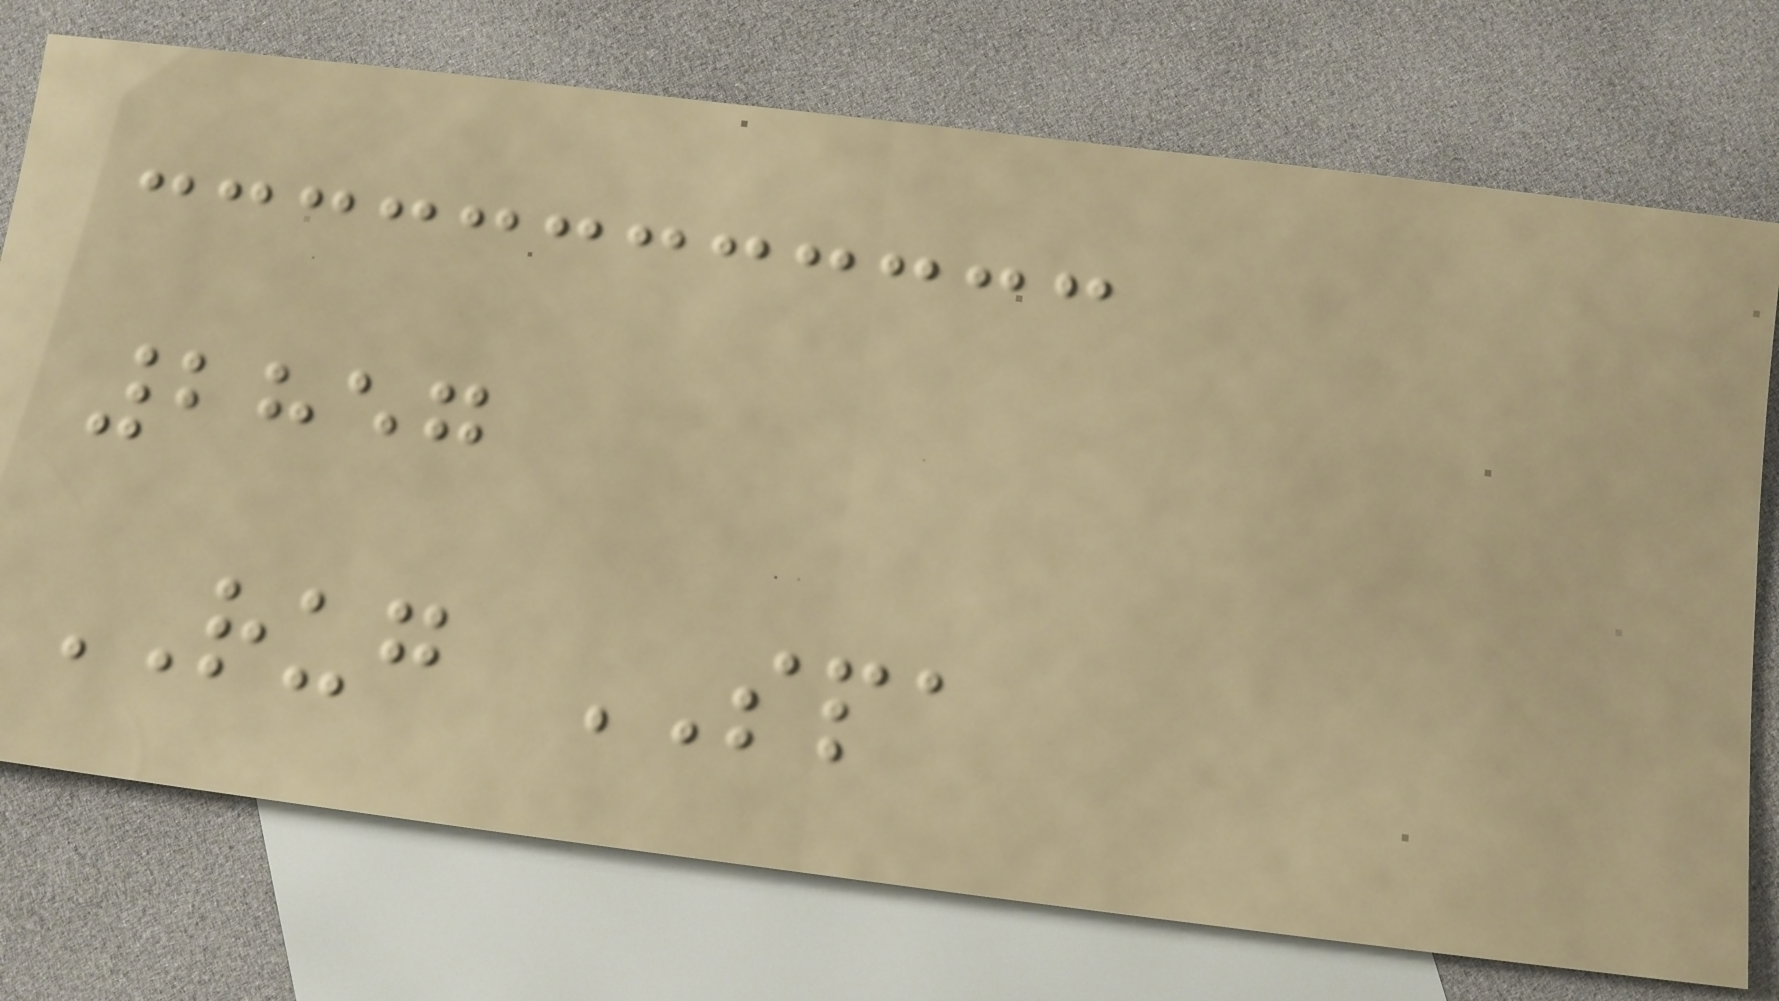2857
RUG SPA
